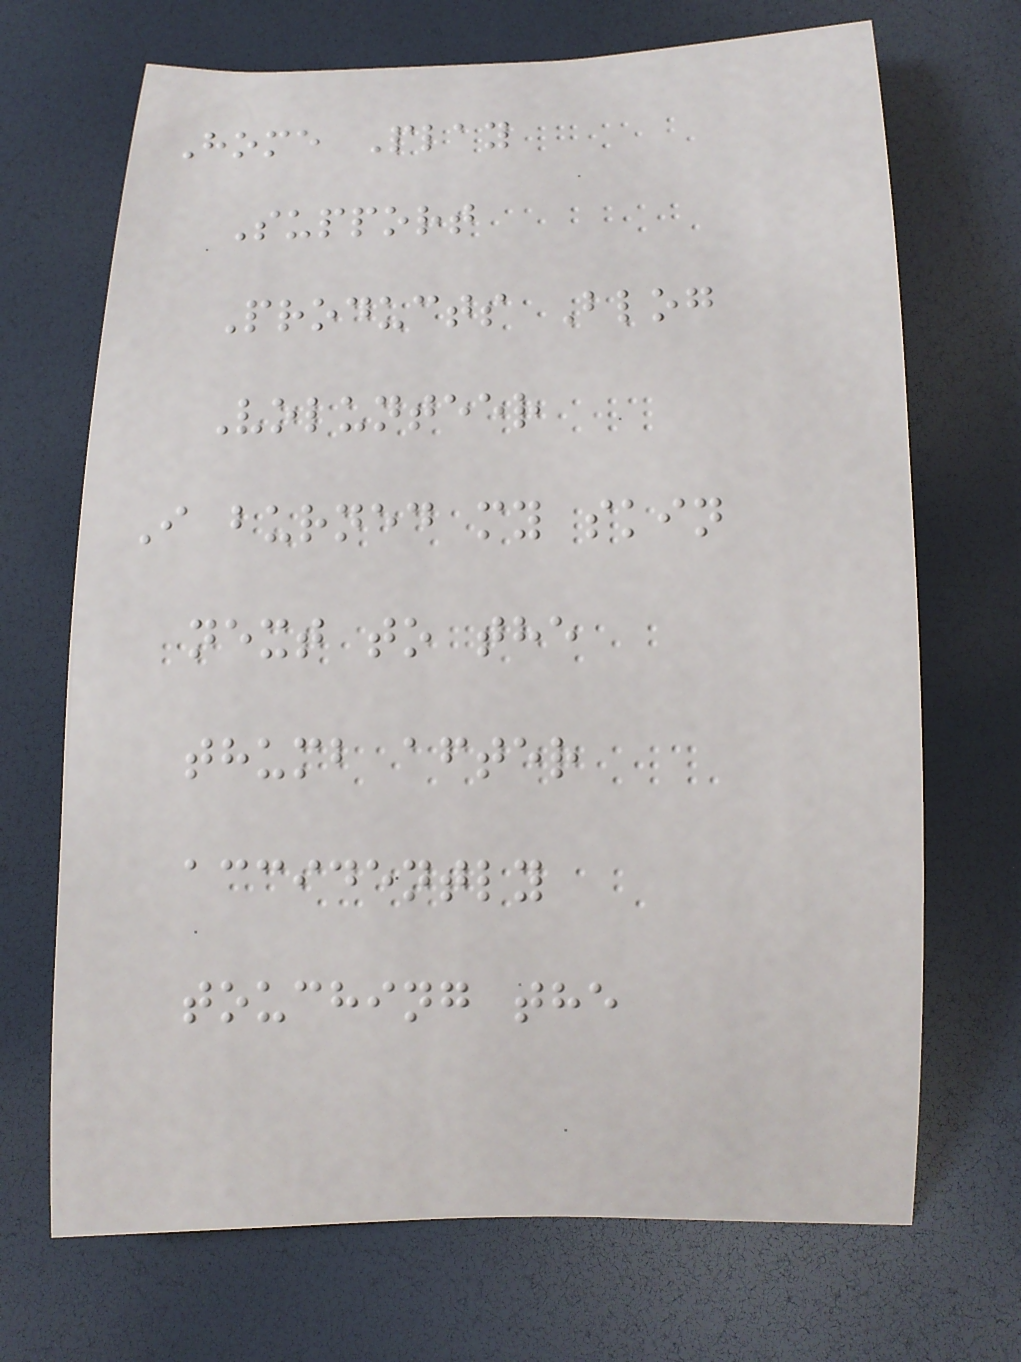Home Play
Support
Products Blog
Volunteer
I burned my skin
next to the
thumb after
accidently
touching the
